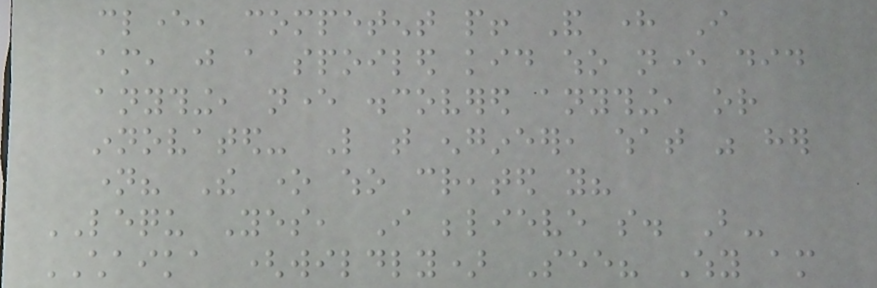clever, competent people! And here I
am, just a spoiled kid who never did
anything, never discovered anything, or
innovated- Like that engineer, what was her
name? The one who created you?
LEQU Yes, I believe so. But-
CHAIKA (wildly) See? Why am
